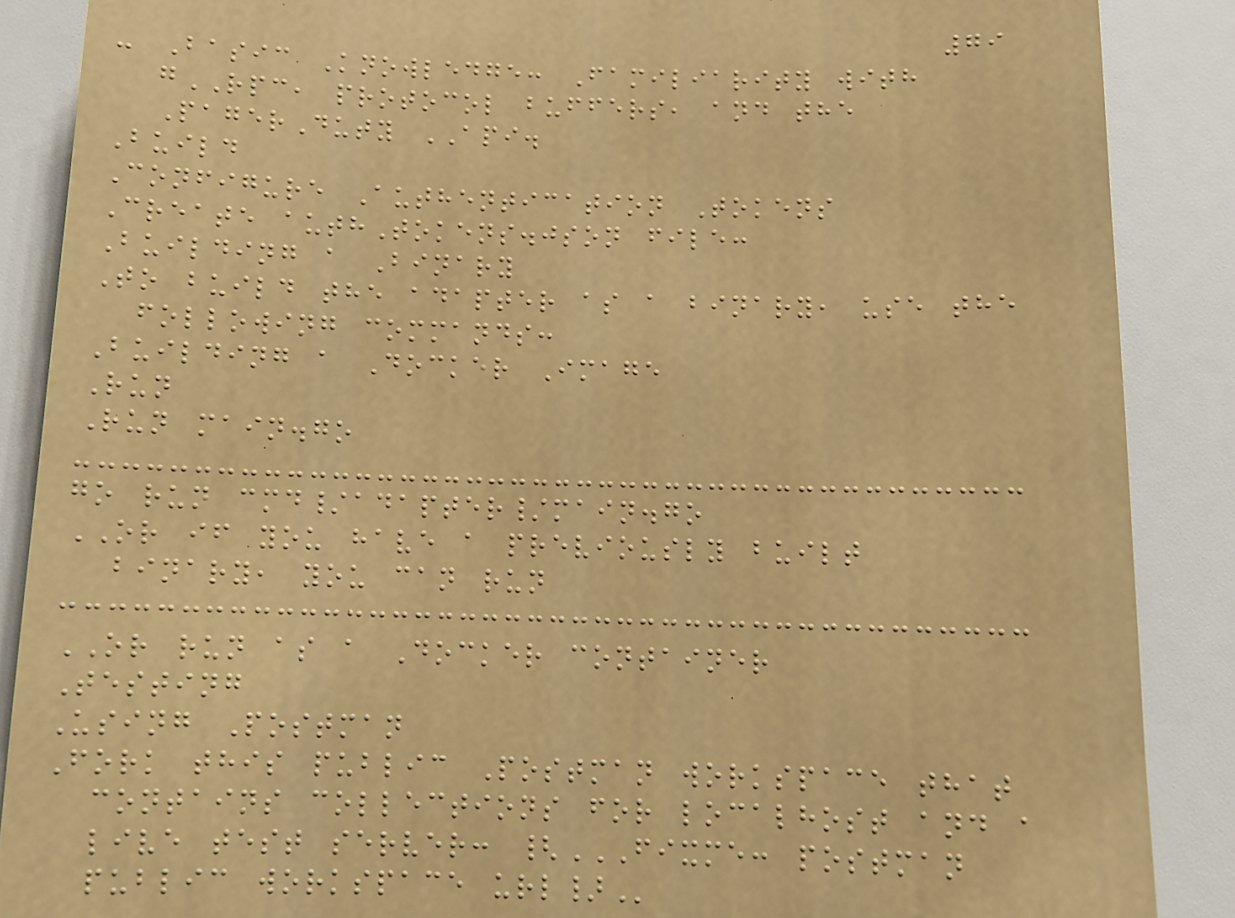79
- Basic Knowledge: Familiarity with
gRPC, protocol buffers, and the
PagerDuty API.
Build
Configure Authentication Tokens
Create authTokens.json file:
Building a Binary
To build the adapter as a binary, use the
following commands:
Building a Docker Image
Run
Run main.go
go run cmd/adapter/main.go
OR if you have a previously built
binary, you can run
OR run as a Docker container
Testing
Using Postman
Fork this public Postman workspace that
contains collections for localhost and a
live test server: {FIXME: POSTMAN
PUBLIC WORKSPACE URL}
